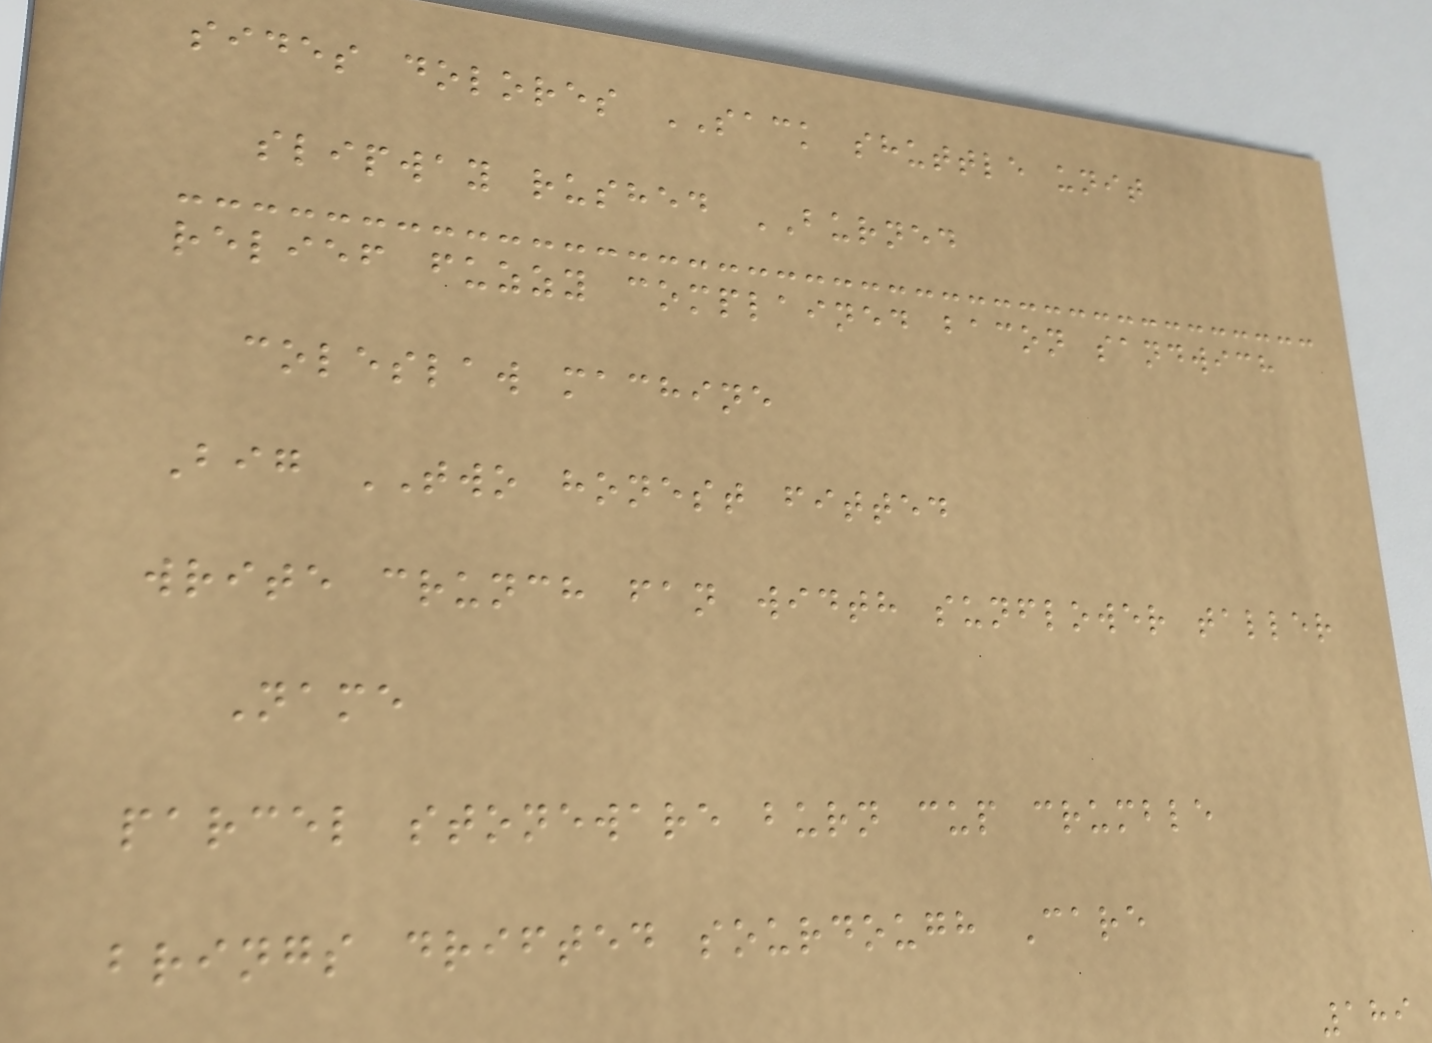sides dolores SACK shuttle unit
slipway rushed BURNED
relief fuzzy complained bacon sandwich
coleslaw machine
Big TWO honest fitted
write crunch fan width sunflower taller
Name
parcel stoneware burn cup crumble
brings drifted sourdough Care
189
